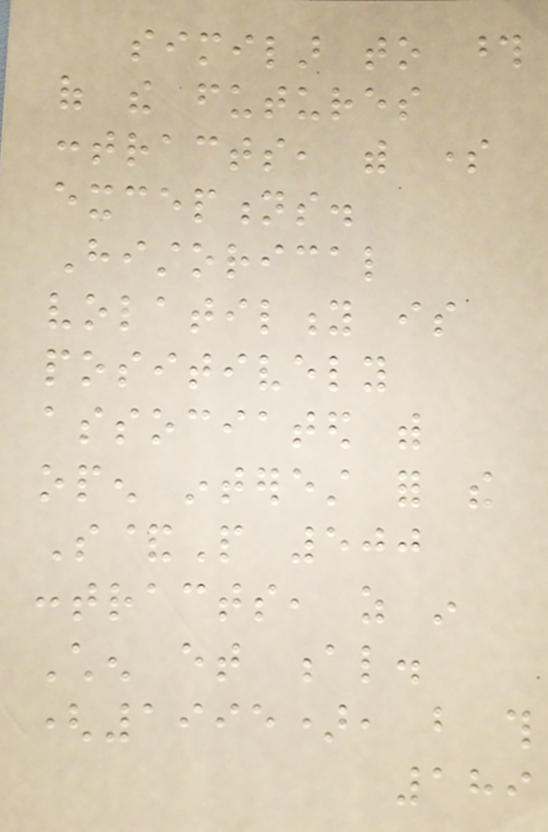similar to those
of the futures
contracts, with some
exceptions.
Historical
volatility is
positively
associated with
open interest for the
S&P 500
contracts, as in
Chen et al.
(1995), but this
189
